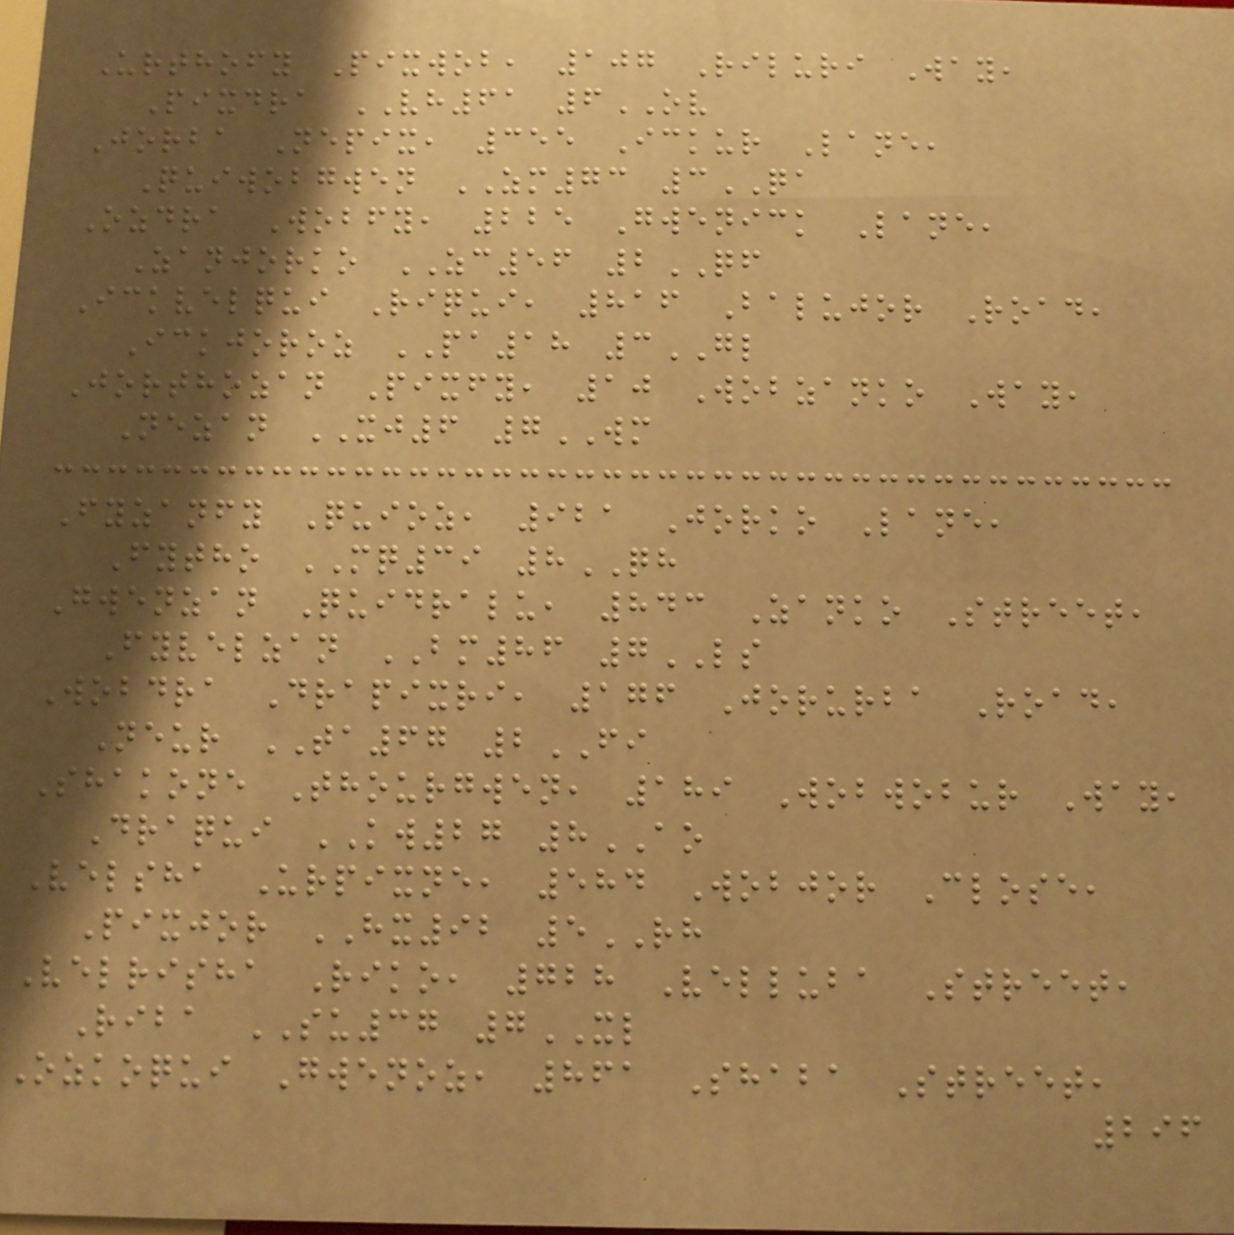Urthofy Pixwob, 107 Riluri Way,
Pixdra VH61 6OV
Jorba Nepix, 355 Ickur Lane,
Quiwobgwen ZM73 3QA
Ozdra Wobfy, 225 Gwenick Lane,
Zanjorko ZC56 2QF
Ickvelqui Riqui, 816 Balujor Road,
Ickjoroz PA18 3GL
Jorthozan Pixfy, 10 Wobzanko Way,
Nezan XJ6 7WM
Fyzanfy Quioz, 921 Jorko Lane,
Fytho MQ39 8QH
Gwenzan Quidralu, 843 Zanko Street,
Fyvelzan BM86 7LS
Wobdra Drapixri, 176 Jorurba Road,
Neur TA67 2FI
Shakone Thourgwen, 189 Wobwobur Way,
Draqui KW27 8AO
Velsha Urpixne, 584 Wobjor Close,
Pixjor HX92 5RH
Velrisha Riko, 728 Velluba Street,
Riba SU37 7XL
Ozkoqui Gwenoz, 861 Shaba Street,
296
